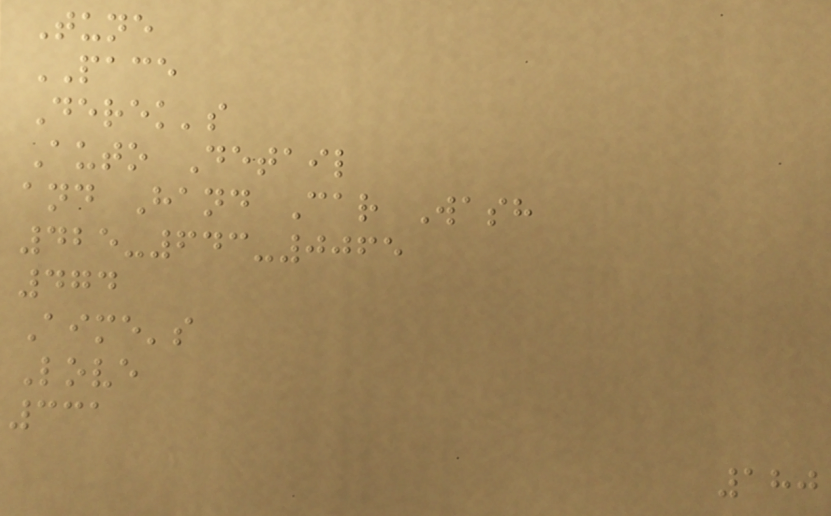Tune
PACE
Derek's
Auto Detail
and Hand Car Wash
425-643-0065
474
Aime's
Love
331
180
